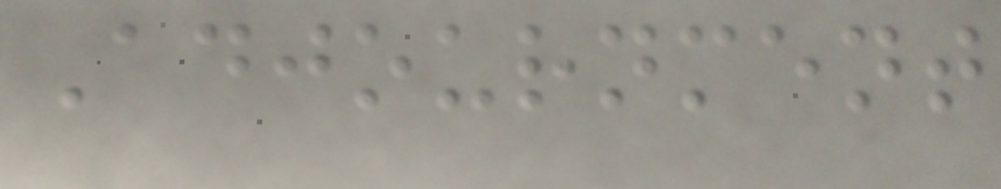Adjournment
